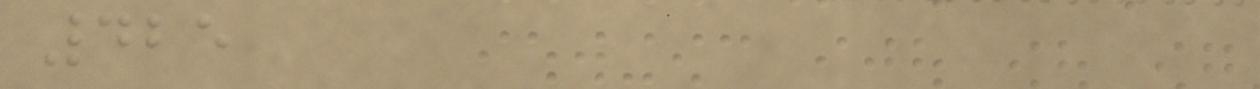425
